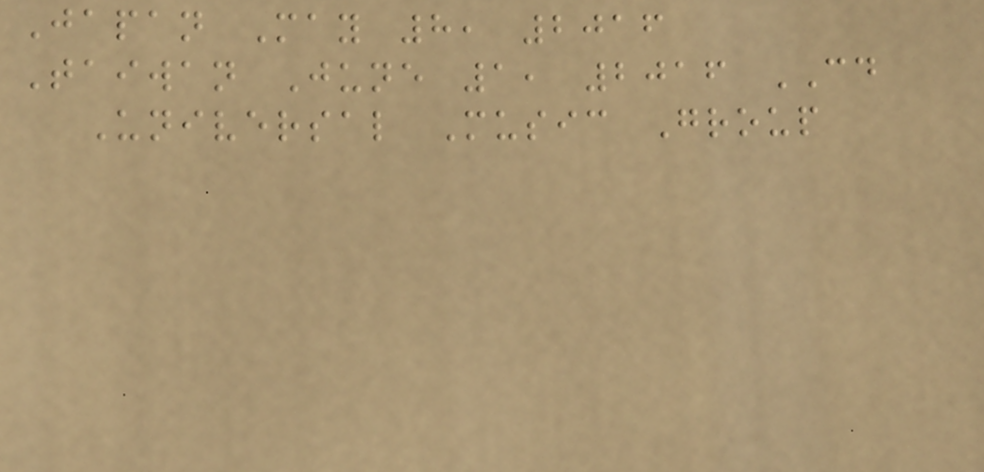Japan May 8, 2016
Taiwan June 1, 2016 CD
Universal Music Group
